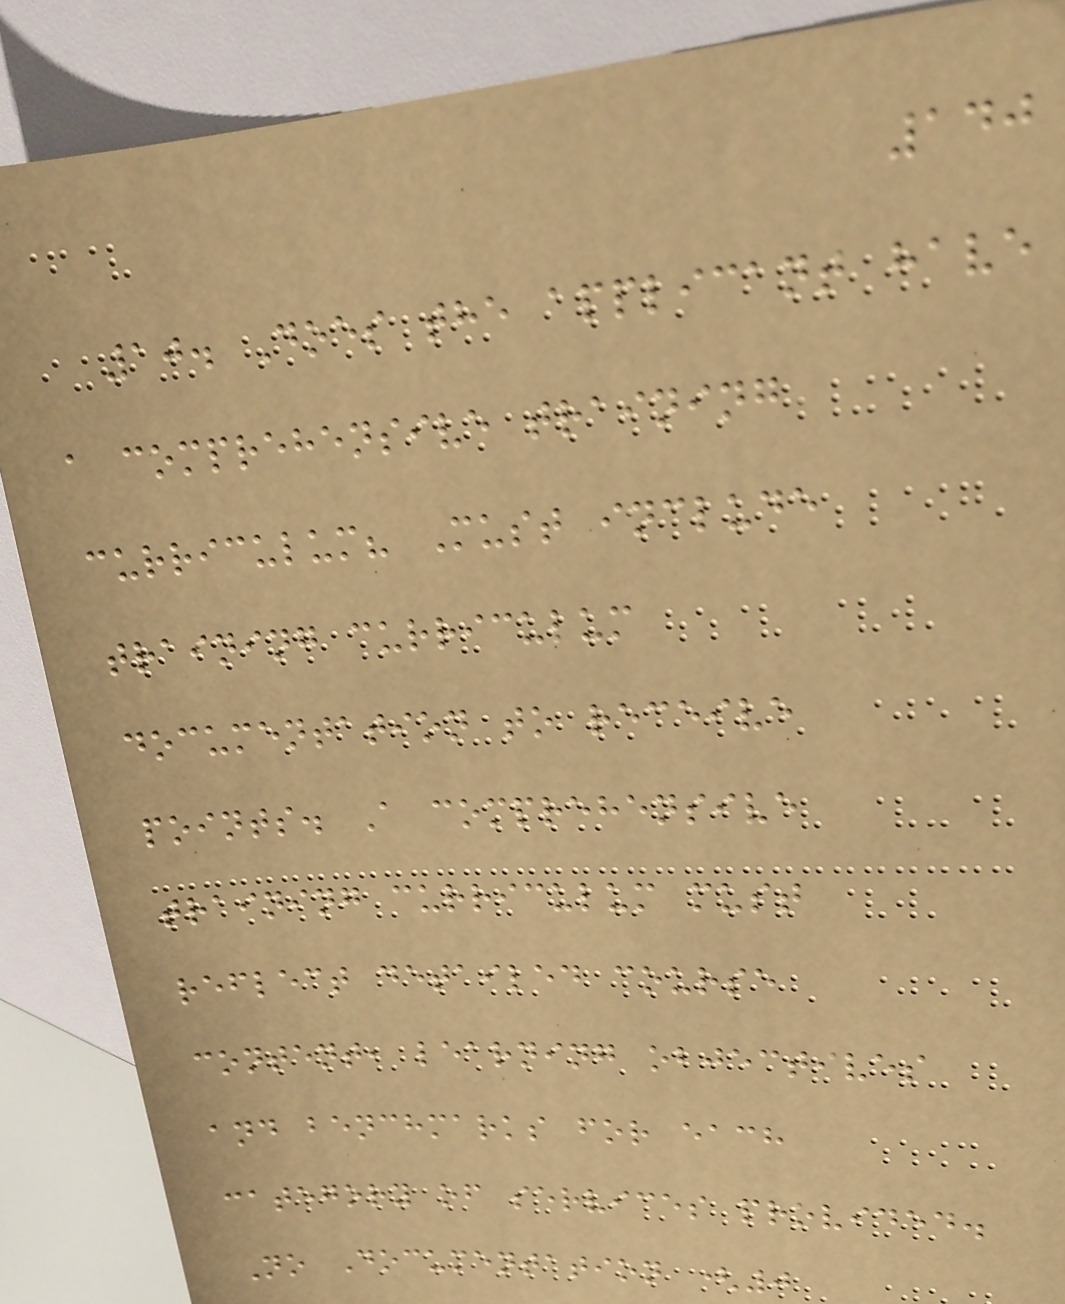140
10. Does the applicant have
a comprehensive training
curriculum? Must include
training curriculum
documentation to receive
points. A comprehensive
training curriculum must
reflect detailed course
content, learning objectives
and benchmarks for each
category of services provided.
No Documentation (0
